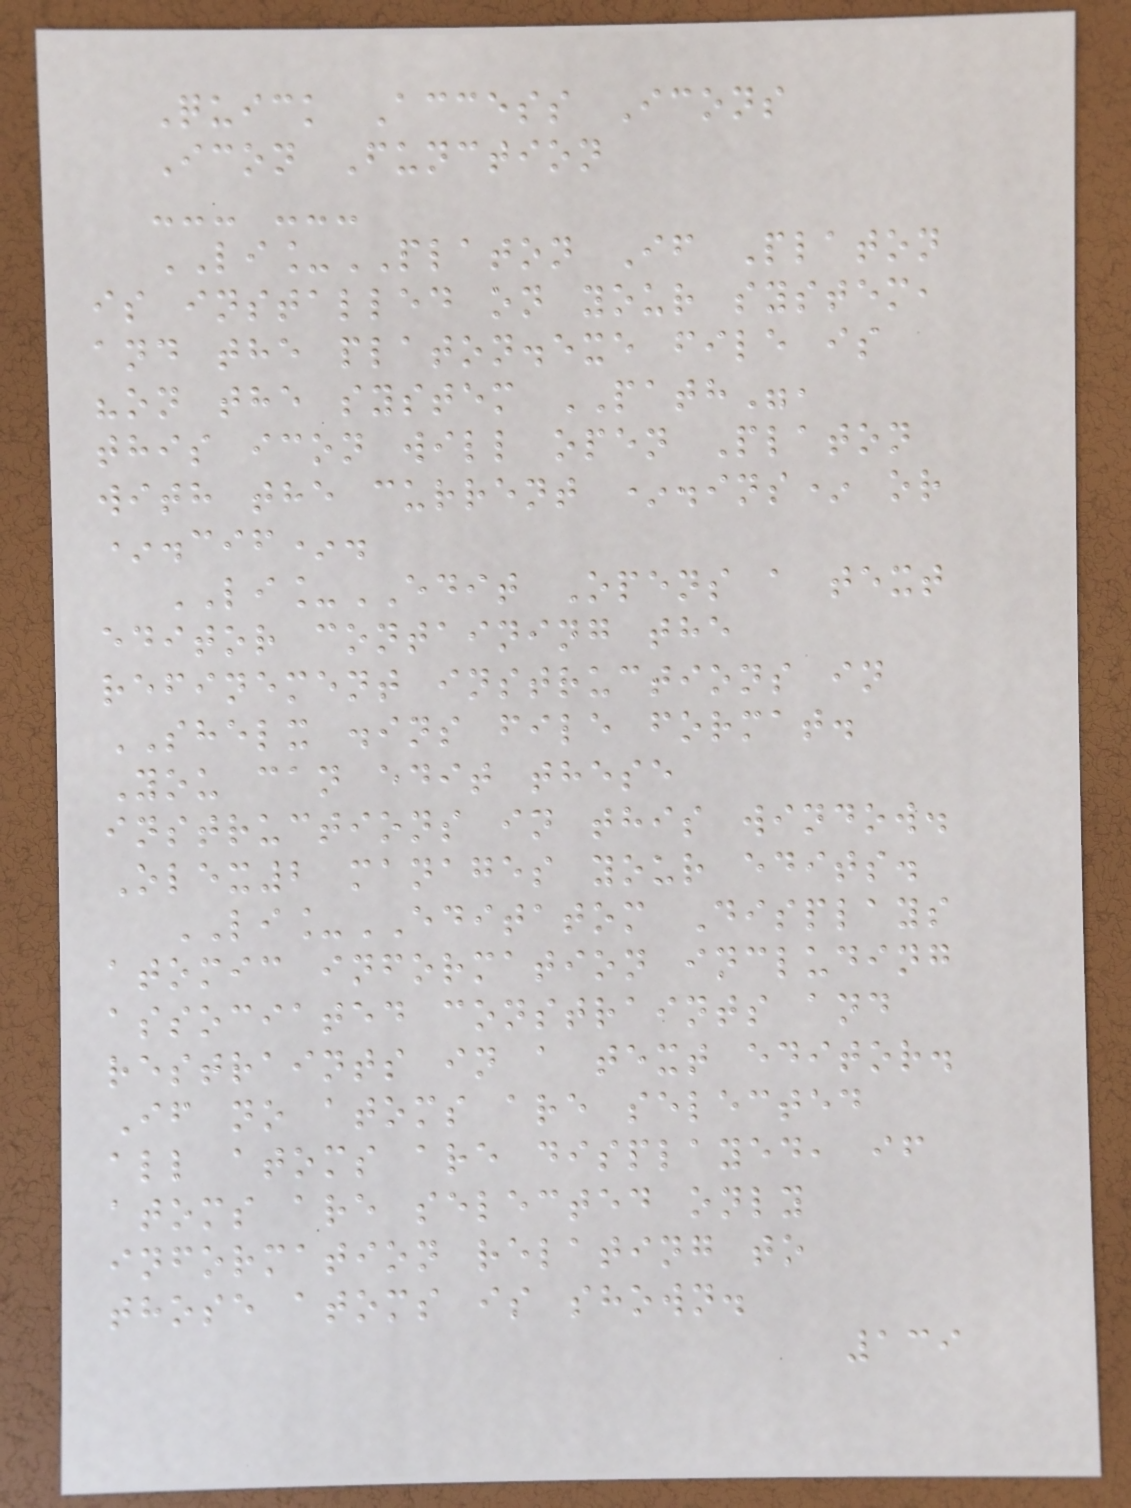Quick Access Icons
Icon Function
--- ---
LI_PLATON If Platon
is installed on your system,
and the platon.exe file is
"on the system PATH",
this icon will open Platon
with the current *.ins* or
*.cif*.
LI_EDIT Opens a text
editor containing the
refinement instructions in
SHELX .ins file format.
You can edit these
instructions in this window.
Olex2 manages your edits.
LI_EDITATOM Displays
atomic information including
associated constraints and
restraints in a text editor.
If no atoms are selected
all atoms are displayed, if
atoms are selected only
information relating to
those atoms is shown.
139
